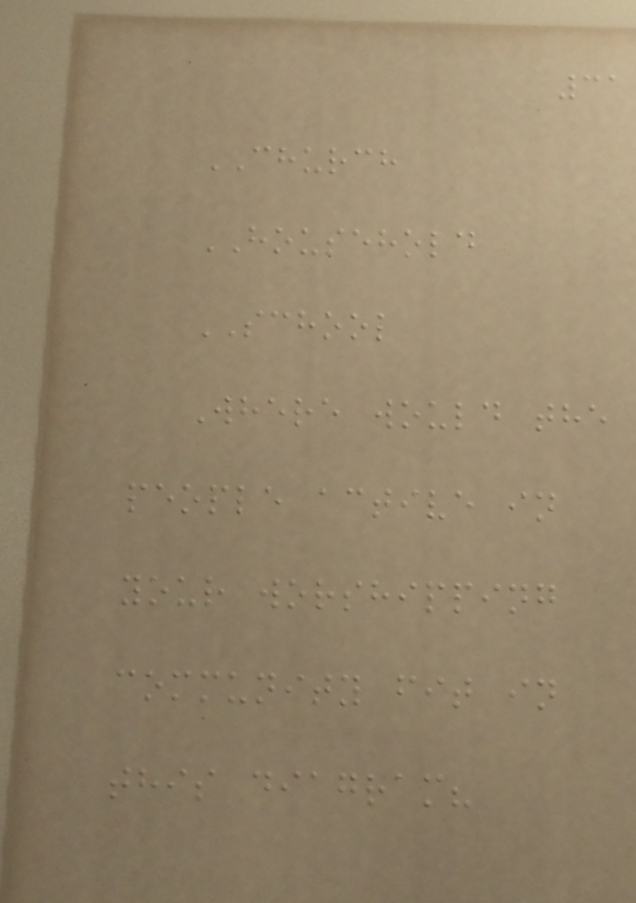31
CHURCH
HOUSEHOLD
SCHOOL
Where would the
people active in
your worshipping
community fit in
this diagram?
